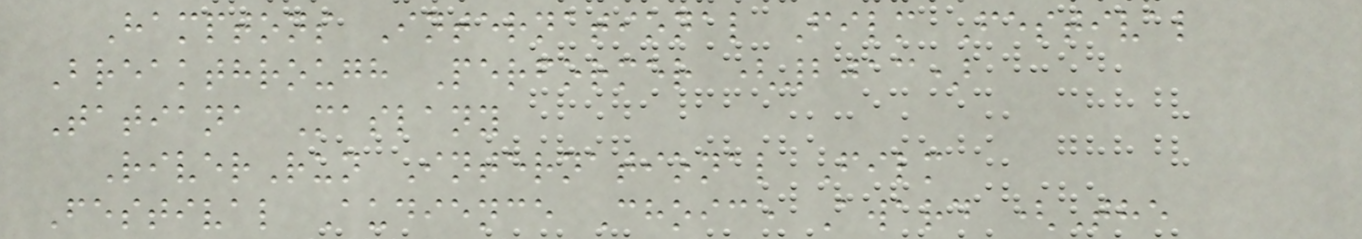Hamptons International Film Festival
Breakthrough Performer (2013)
Tatiana Maslany
RiverRun International Film
Festival Audience Choice Award (The
